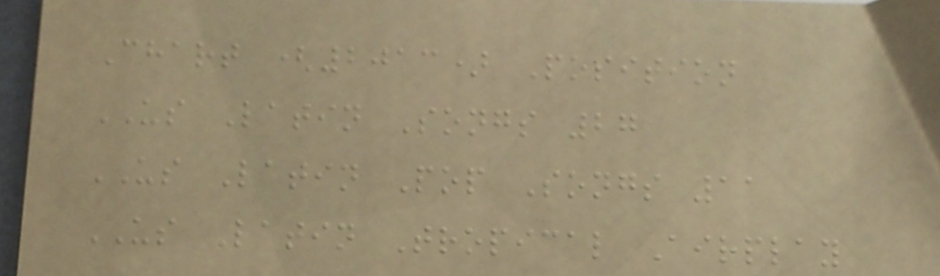Chart (2013) Position
US Latin Songs 27
US Latin Pop Songs 11
US Latin Tropical Airplay
